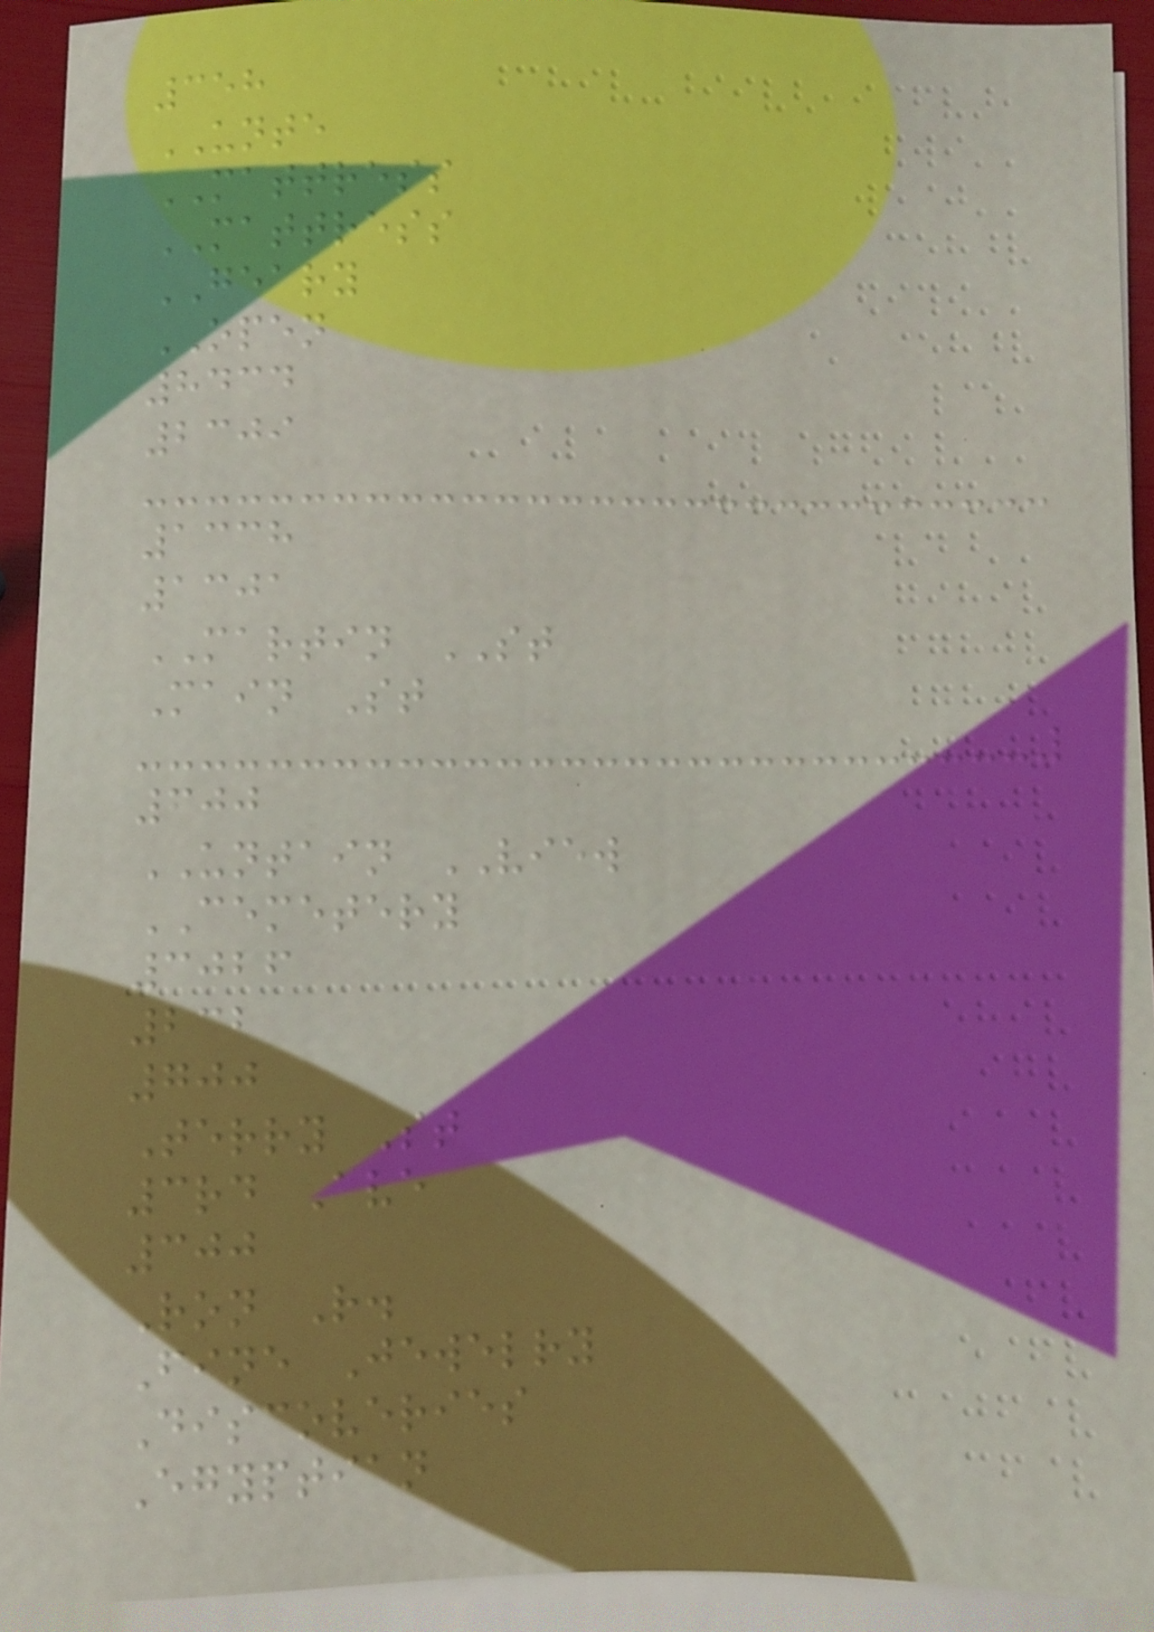358
UNTE
MATTRESS
MATTRESS
GEARY
OPEN
8434
2309
1338
1301
MARTIN ST
Main St
600
UNTAIN VIEW
CEMETERY
3026
232
700
Terry St
3rd Ave
300
Ron R.
Fine Jewelry
Discoveries
Egyptian
